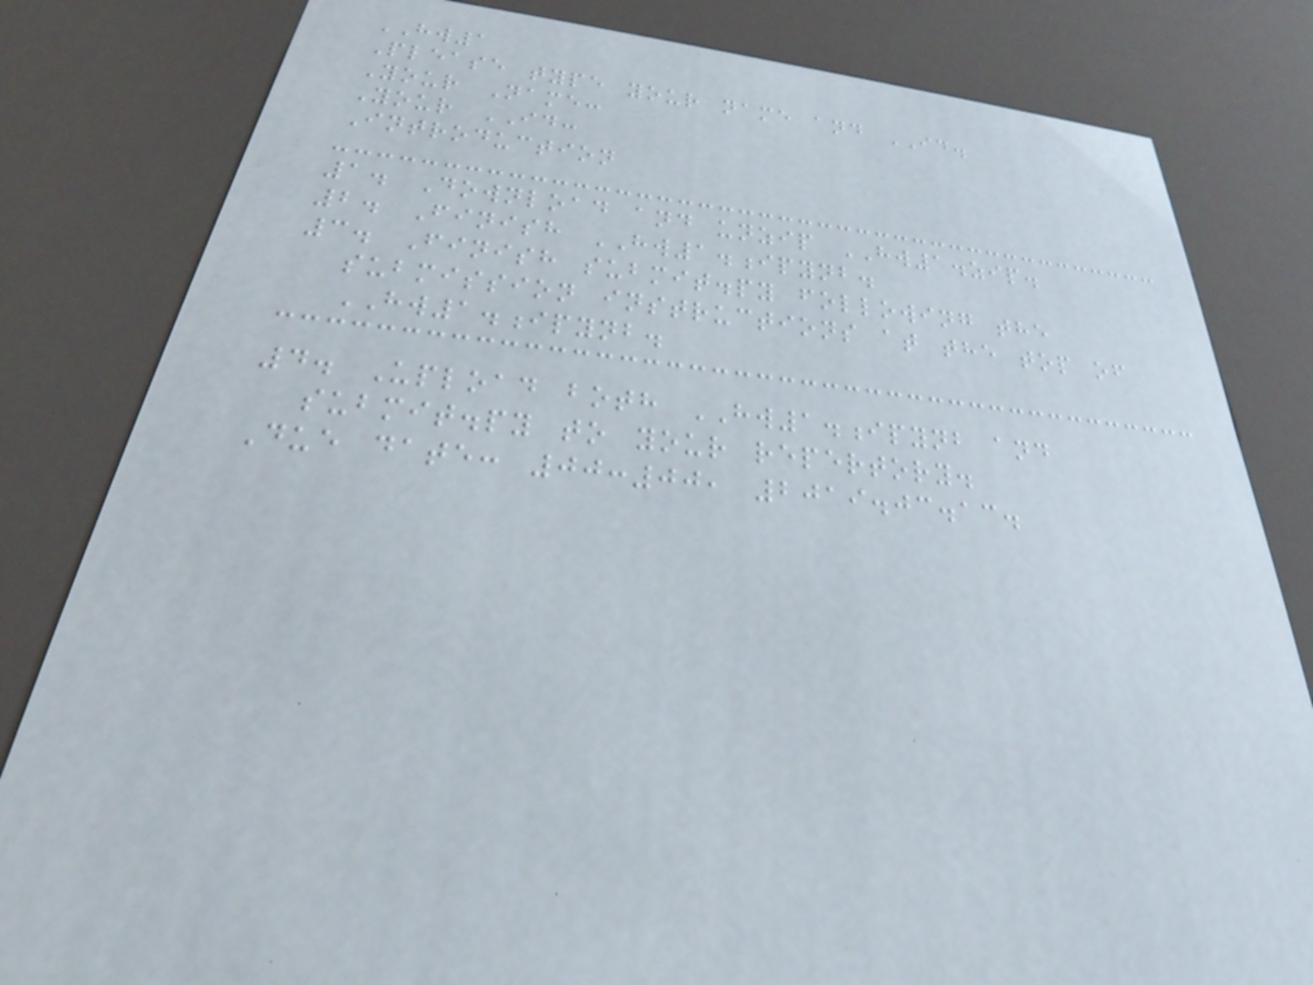HW1
Please type your name and ID.
Your Name:
Your ID:
Introduction
1. Download and unzip HW1.zip.
2. Finish HW1.ipynb.
3. Finish submit.py following the
submission instructions at the top of
HW1.ipynb.
4. Upload both HW1.ipynb and
submit.py to your repertory.
Due date: 00:00, 2019.03.13.
